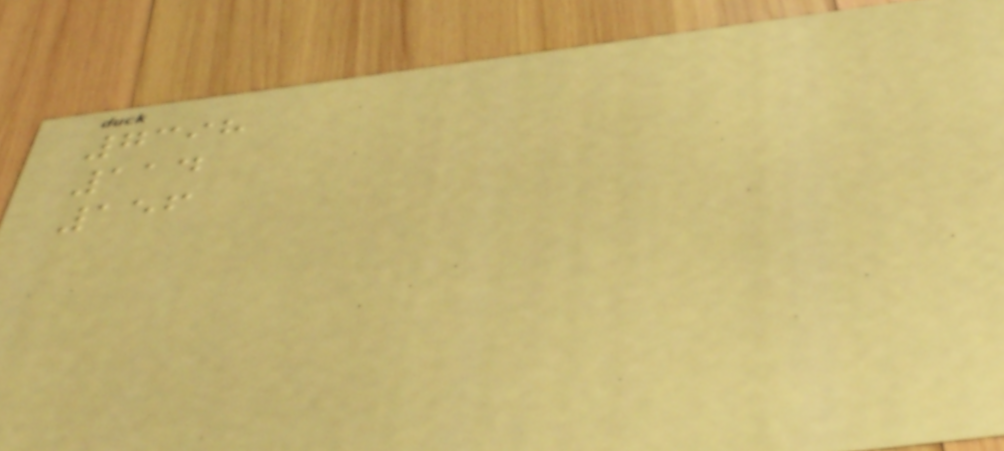7398
114
156
